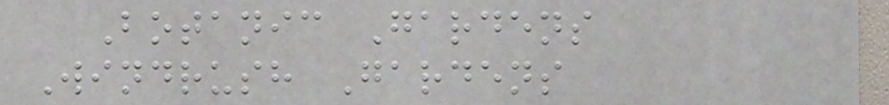Botanic Gardens
Windrush Gardens
